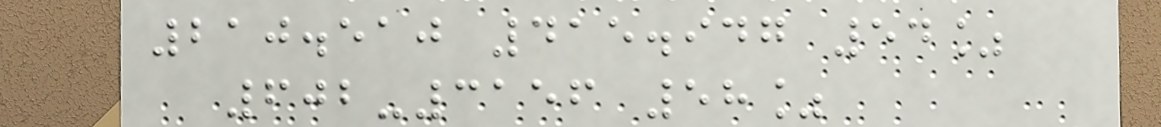210.510 415.947 54%
602-3156 58%
